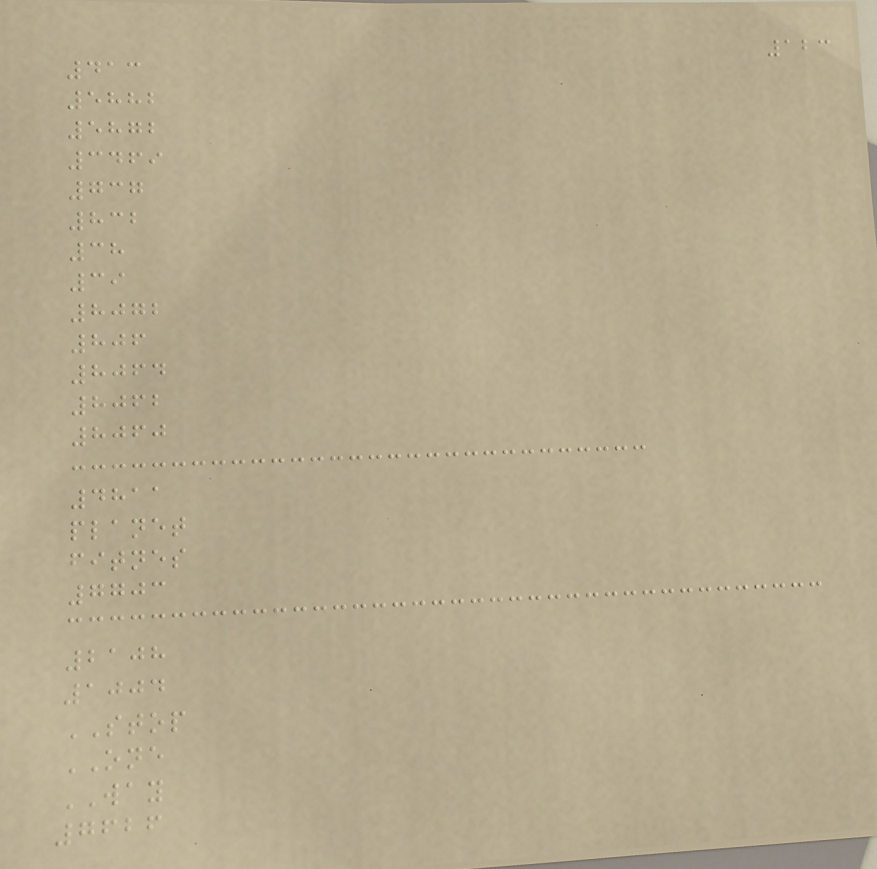123
413
5882
5872
3469
737
832
38
39
8072
806
8064
8062
8060
4811
planet
fitnes
7703
2108
1004
STOP
ONE
WAY
7626
